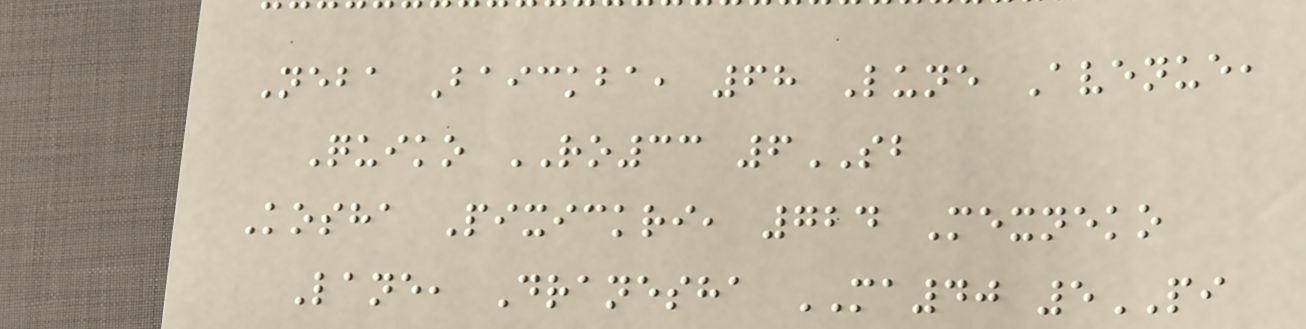Neba Baickba, 68 Lune Avenue,
Quiko RO33 6SB
Kosha Pixickri, 724 Mexneko
Lane, Dranesha MA40 5PI
